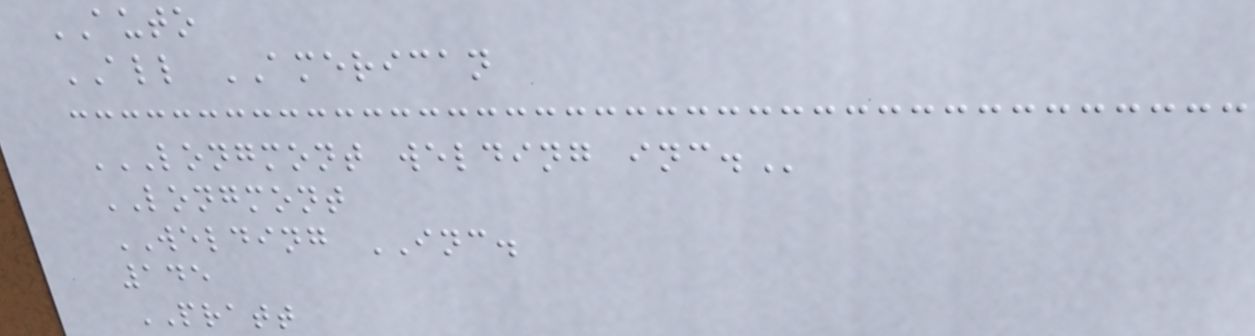AUTO
ALL AMERICAN
LONGMONT WELDING INC.
LONGMONT
WELDING INC.
145
PRATT
